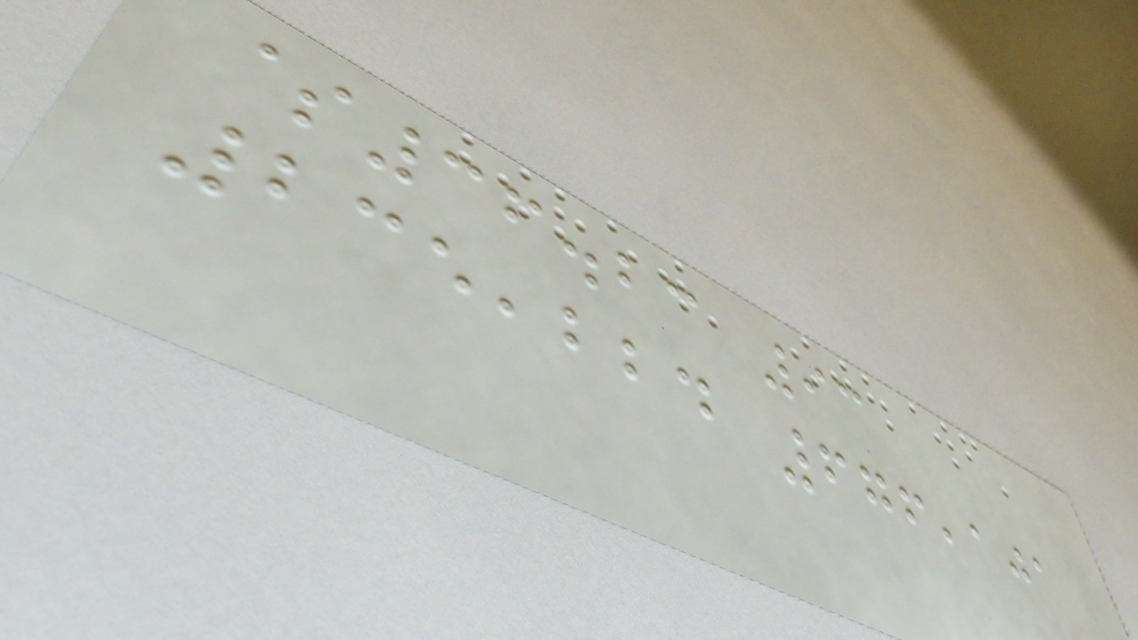$36.23 93
235,224 676,101
